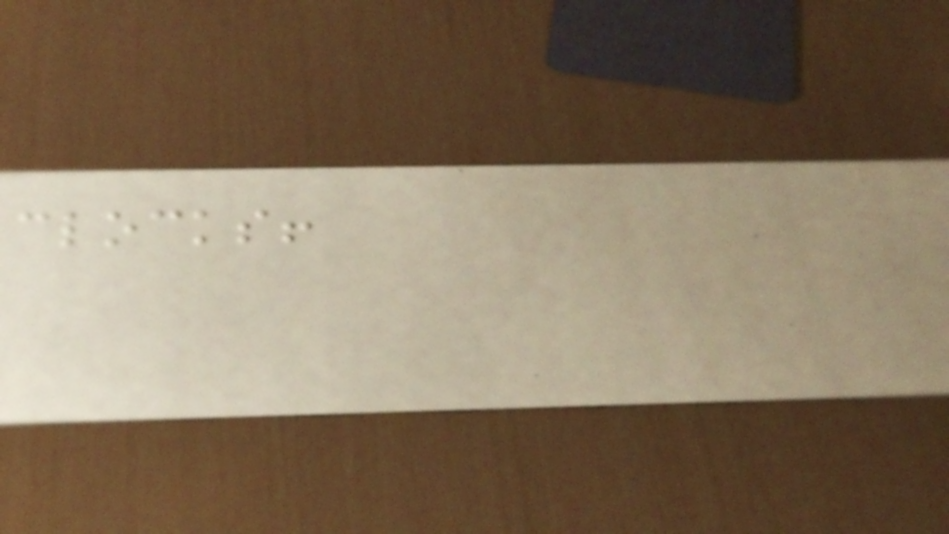clocks!
